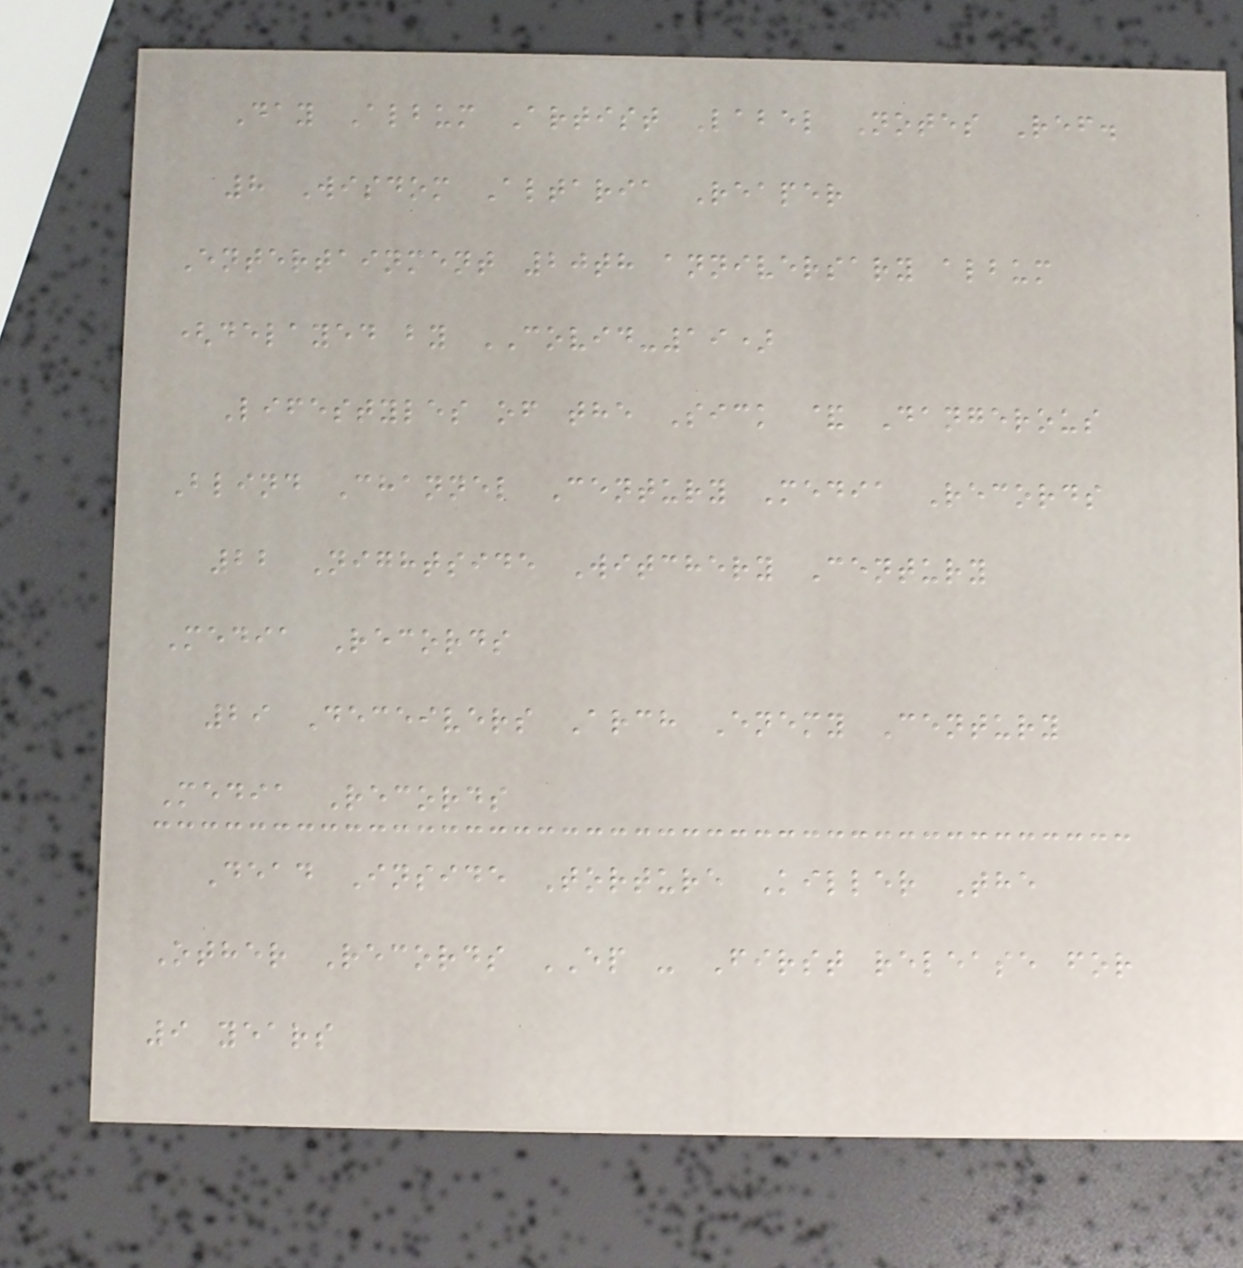Day Album Artist Label Notes Ref.
8 Wisdom Altaria Reaper
Entertainment 20th anniversary album
(delayed by COVID-19)
Lifestyles of the Sick & Dangerous
Blind Channel Century Media Records
22 Nightside Witchery Century
Media Records
29 Deceivers Arch Enemy Century
Media Records
Dead Inside Torture Killer The
Other Records EP - First release for
9 years
